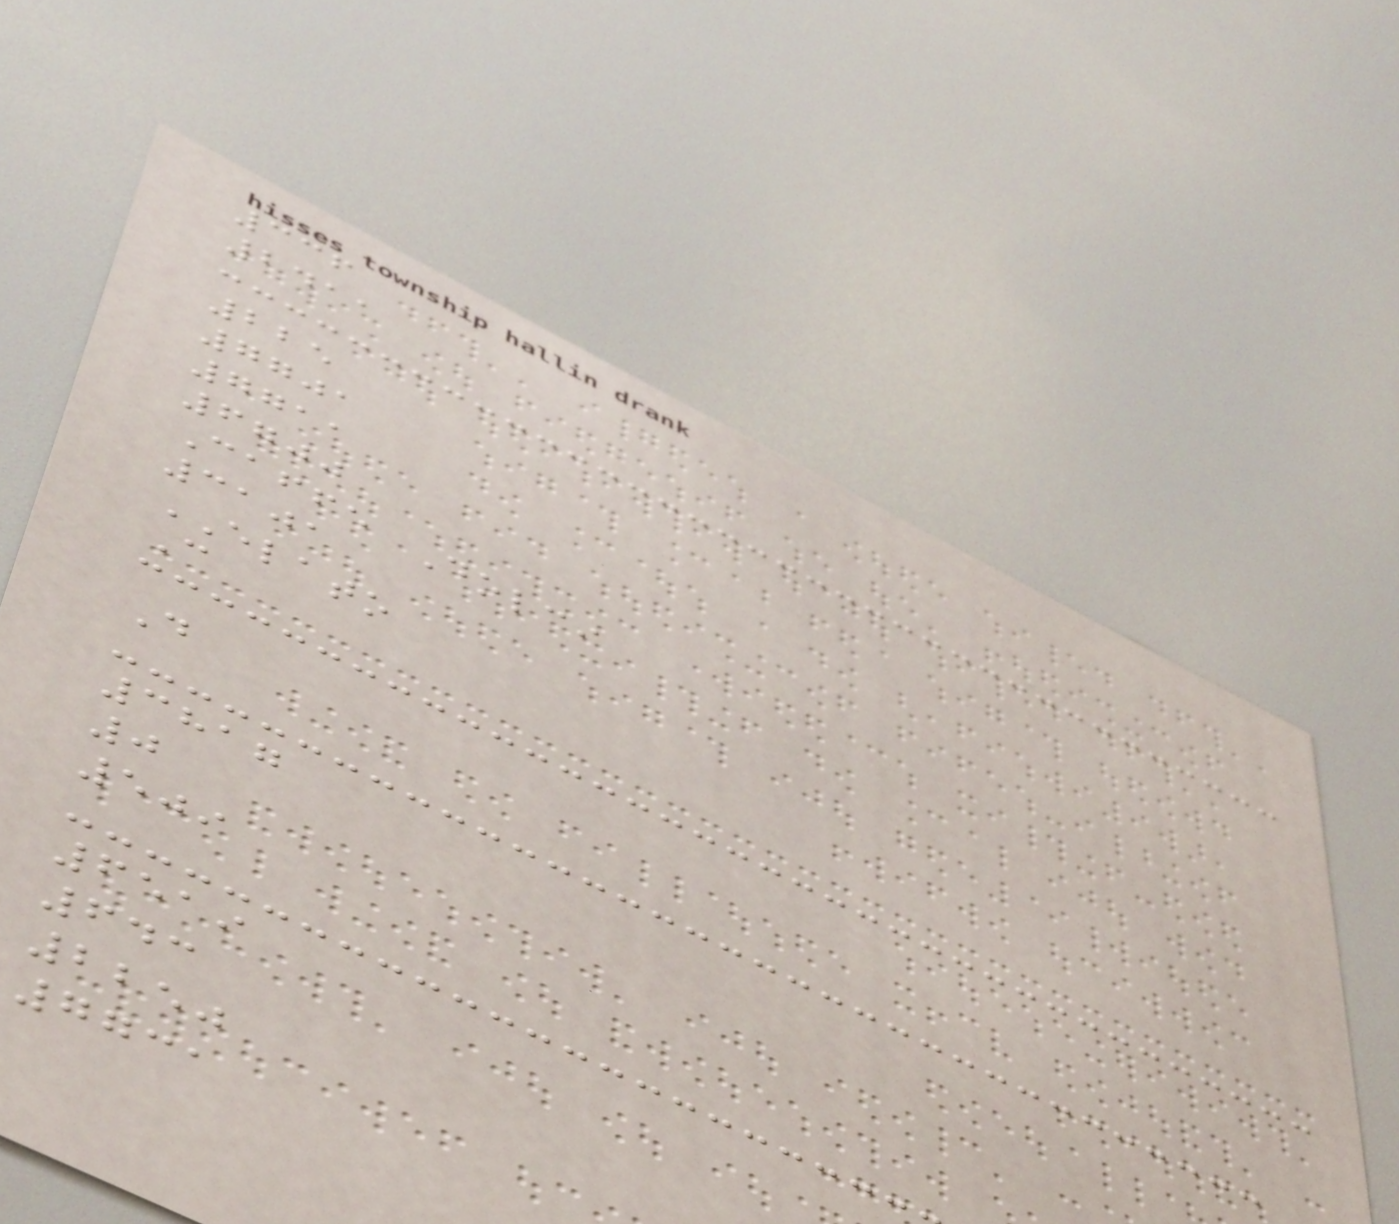336
2411
225
7701
7711
6700
Caffe Dolci
3101
ELATO
C
D
3817
0
509
6519
643
2250
7731
